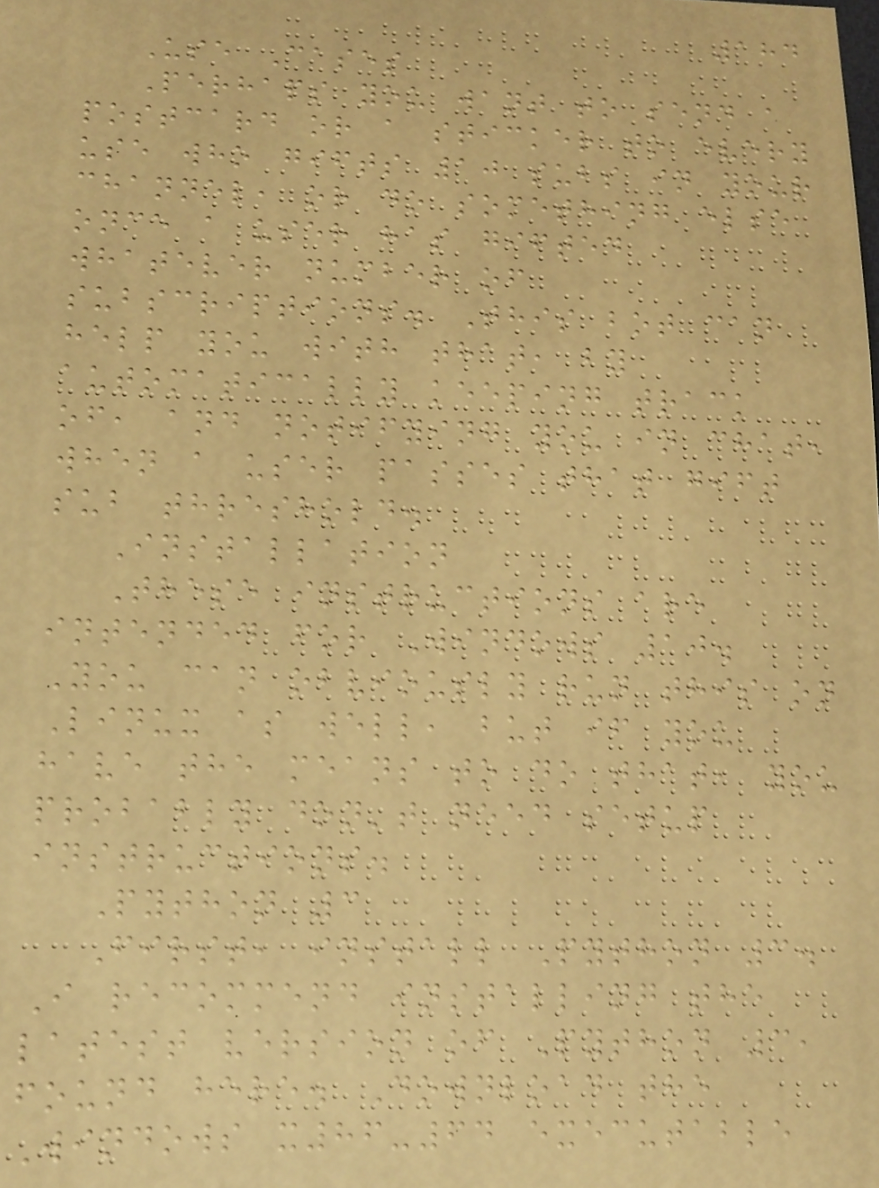184
Use Cases
Perhaps you want to send a
postcard or a sticker to every
use who gifts 10 subs in your
channel, or do something else
once a user has gifted
whatever number of
subscriptions. This bot can
help you with that, by
automatically keeping track
of, and notifying you in chat,
when a user passes that gift
sub threshold.
Installation
These instructions are
intended for Windows 10.
You can obviously run this on
Linux as well, but if you
have the means to do that, you
probably don't need setup
instructions.
Python 3
First, install Python 3.
I recommend installing the
latest version of Python 3,
found here. Download the
Windows x86-64 executable
